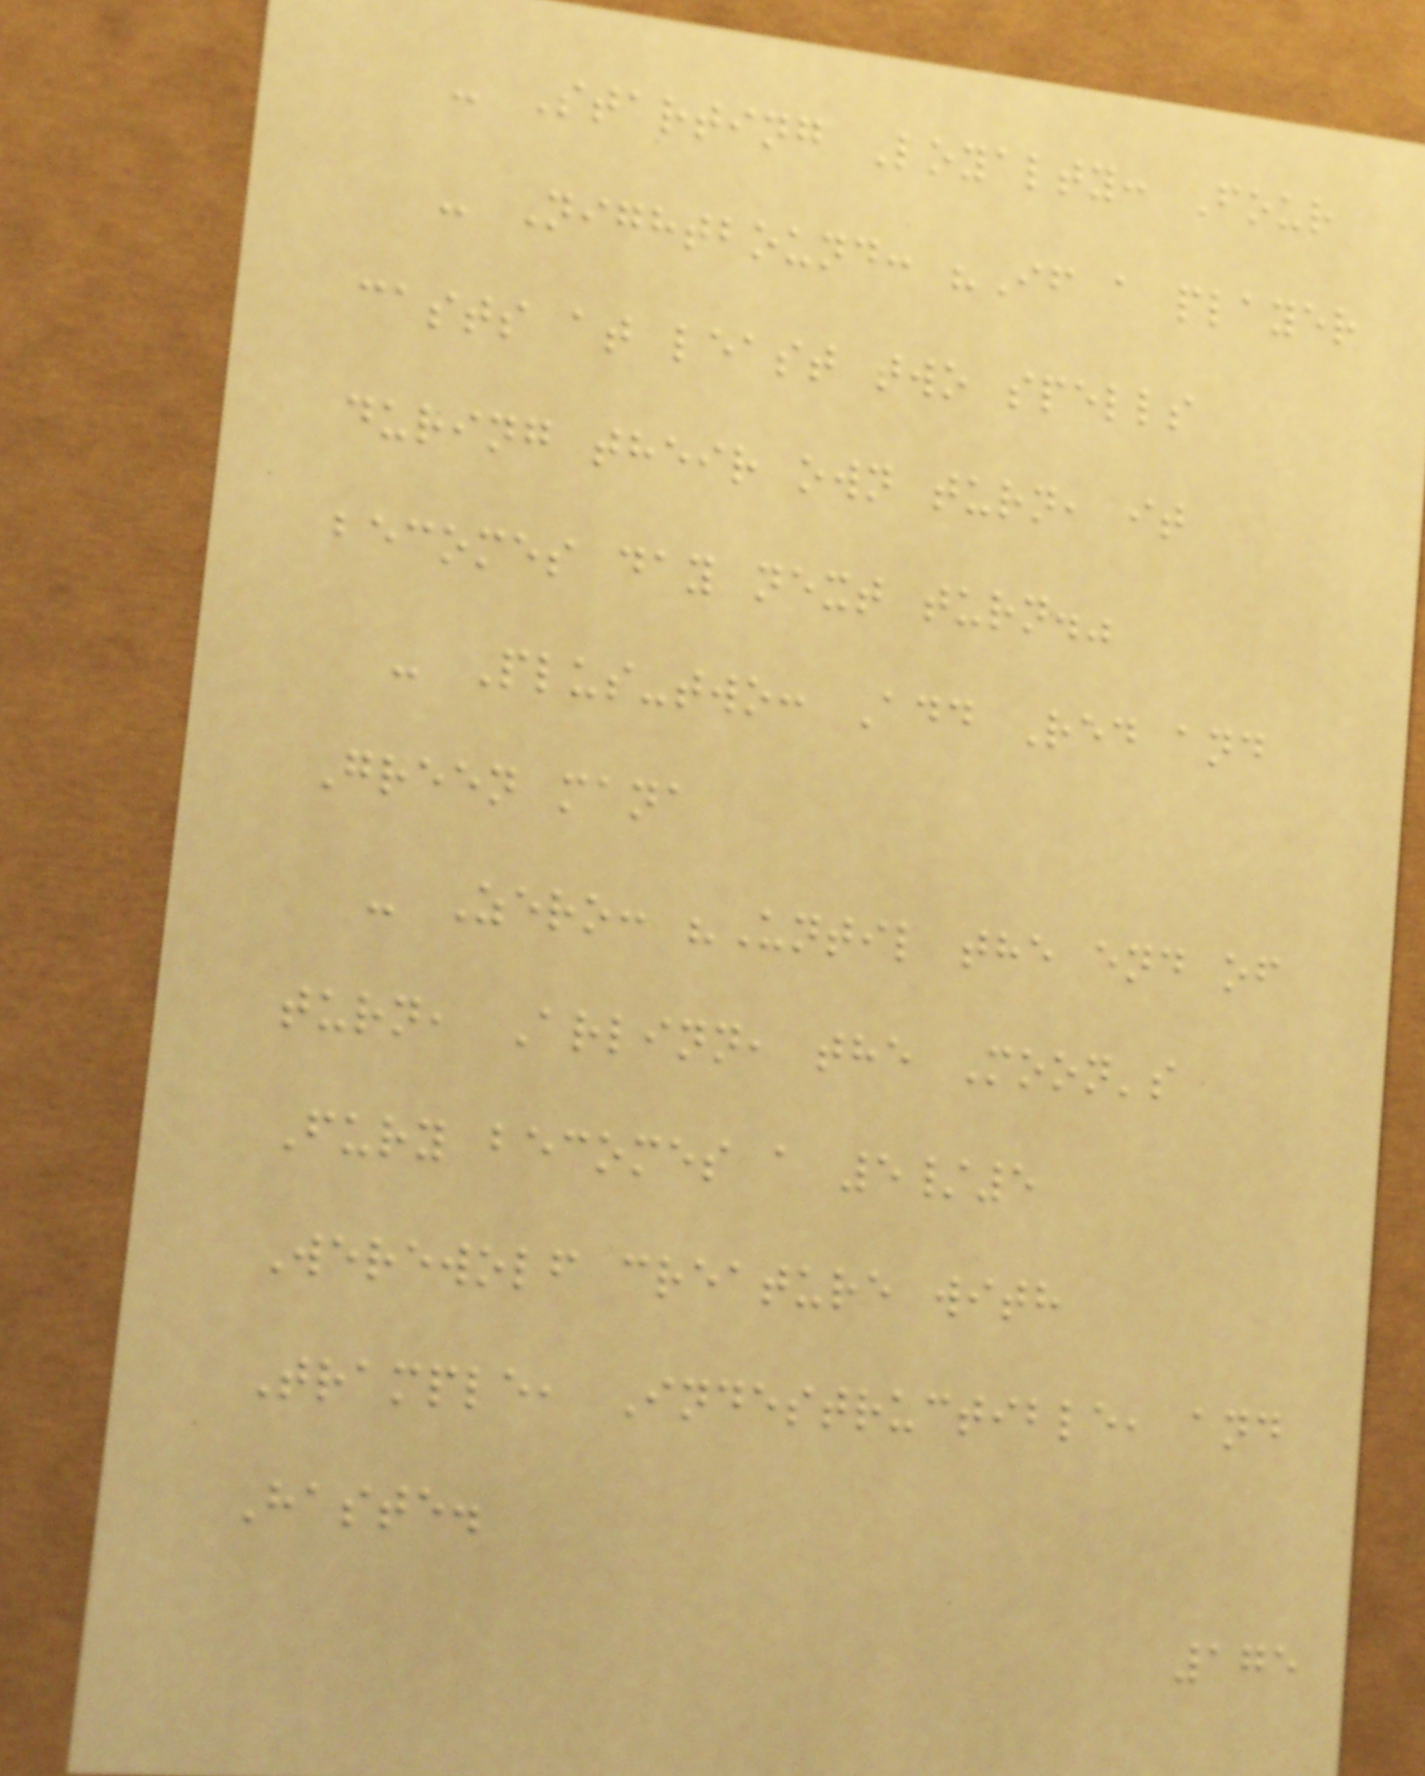- Starting Loyalty: Four
- Nightbound: "If a player
casts at least two spells
during their own turn, it
becomes day next turn."
- Plus-two: Add Red and
Green mana
- Zero: "Until the end of
turn, Arlinn, the Moon's
Fury becomes a 5/5
Werewolf creature with
Trample, Indestructible, and
Haste.
175
